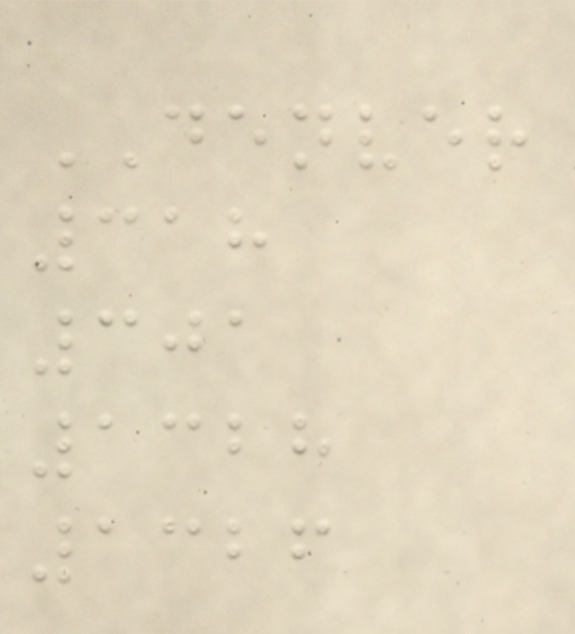DENVER
318
301
1328
1326
